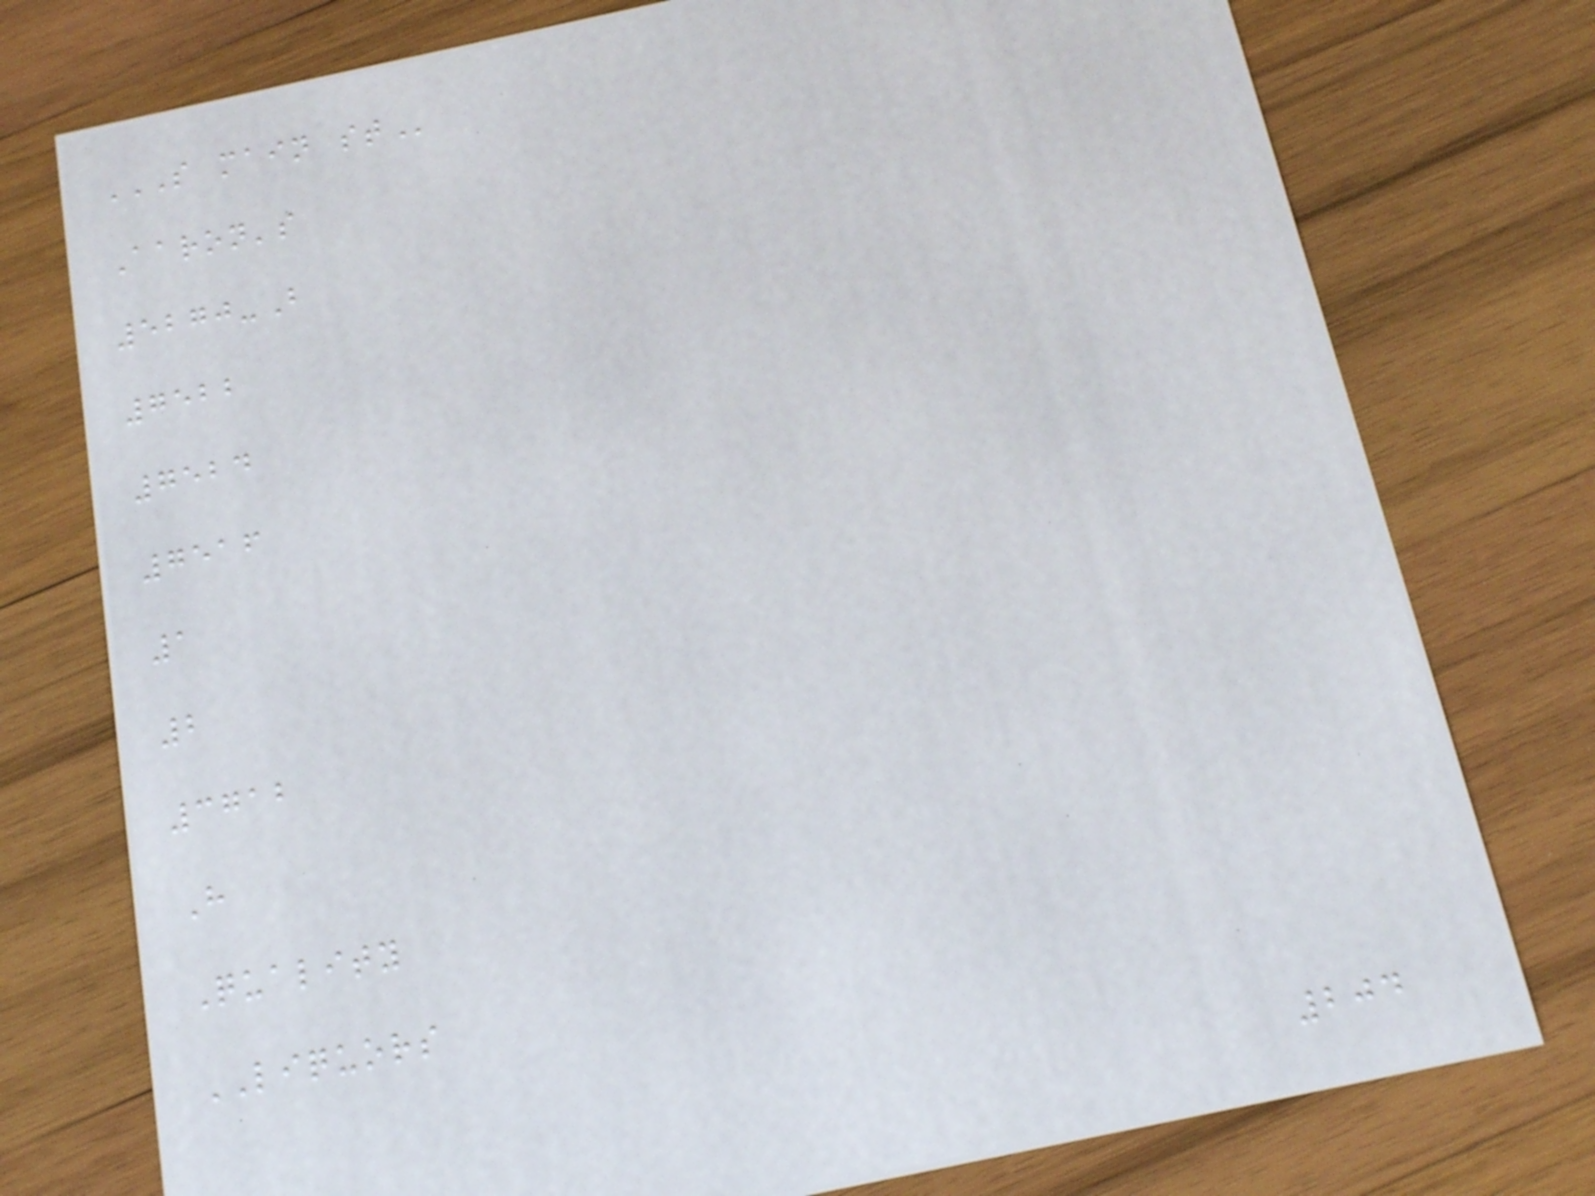S MAIN ST
Aaron's
5270-B
7522
7524
7516
1
2
3712
H
Quality
LIQUORS
204
